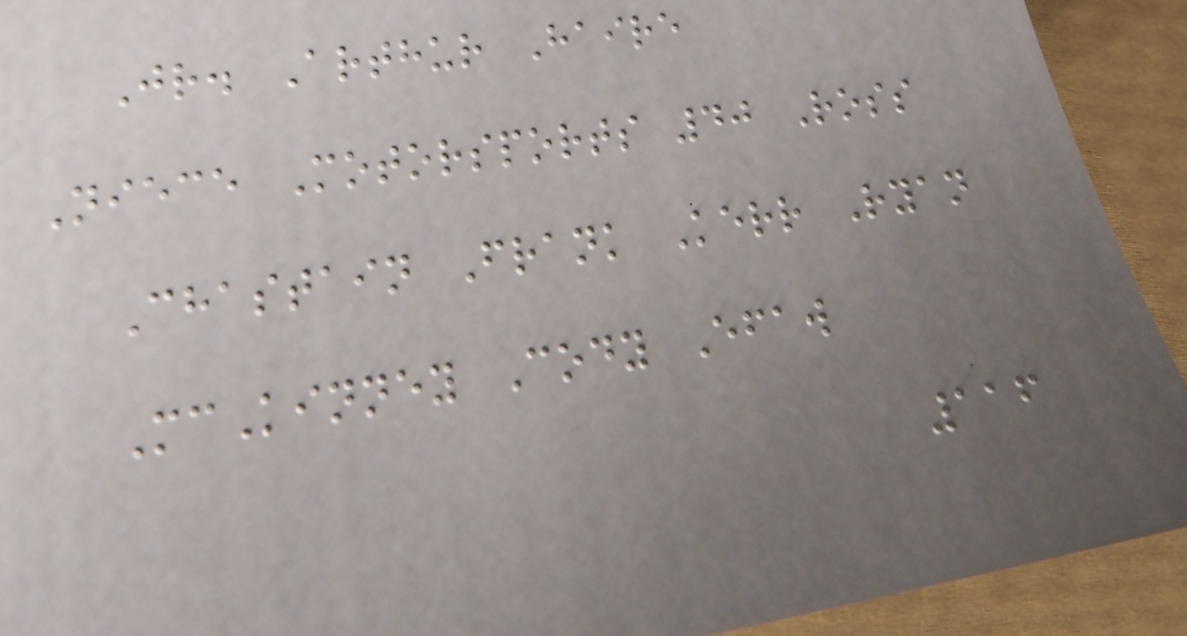Jr. Arthur Haire
Niece Motorsports 40 Ross
Chastain Frank Kerr Ryan
McKinney Cody Efaw
116
